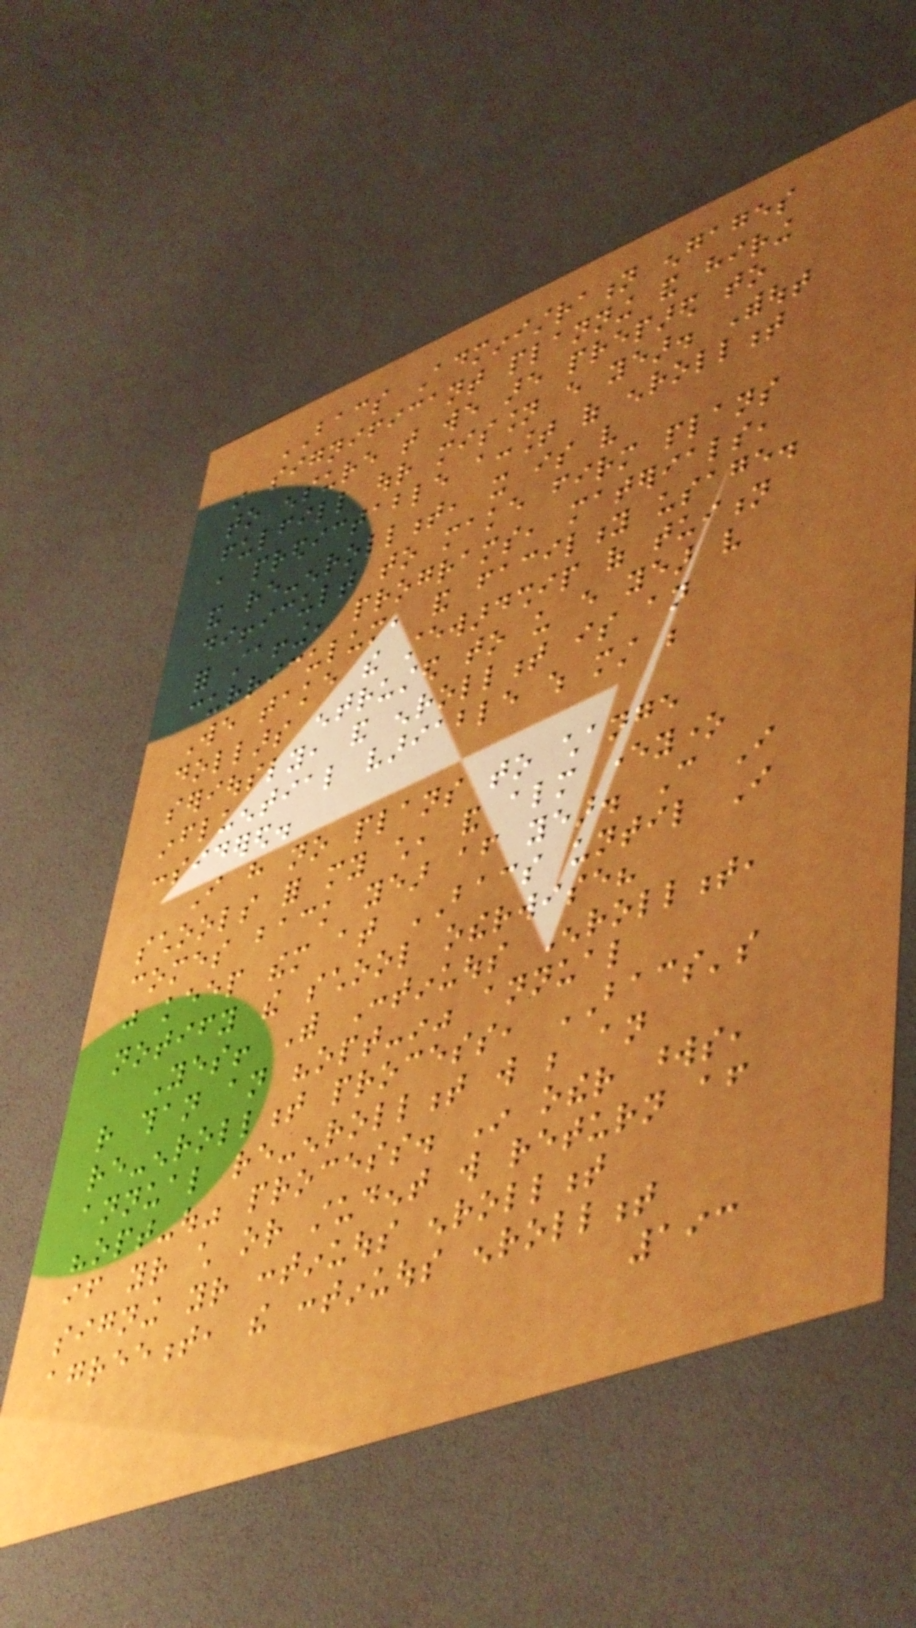BACS Administration engages
in significant planning and hiring
to ensure that we are prepared to
fulfill our mission every year. Without
a predictable account of enrollment
and re-enrollment, it is very
difficult to make firm plans
for staffing, programs, materials,
curriculum, and facility usage.
We take the stewardship of tuition
dollars entrusted to us every year very
seriously, and enrollment is an
influential variable which must be
considered.
I have no plans to change
schools for my child, and almost everyone
comes back year after year. Can I
just keep them at BACS until I
notify the school otherwise?
Yes! With Continuous Enrollment,
rather than an "opt-in" annual
re-enrollment process, BACS's
annual re-enrollment will be an
"opt-out" process. In other words,
if your child or student will return after
signing your continuous enrollment
agreement, the continuous enrollment
193
